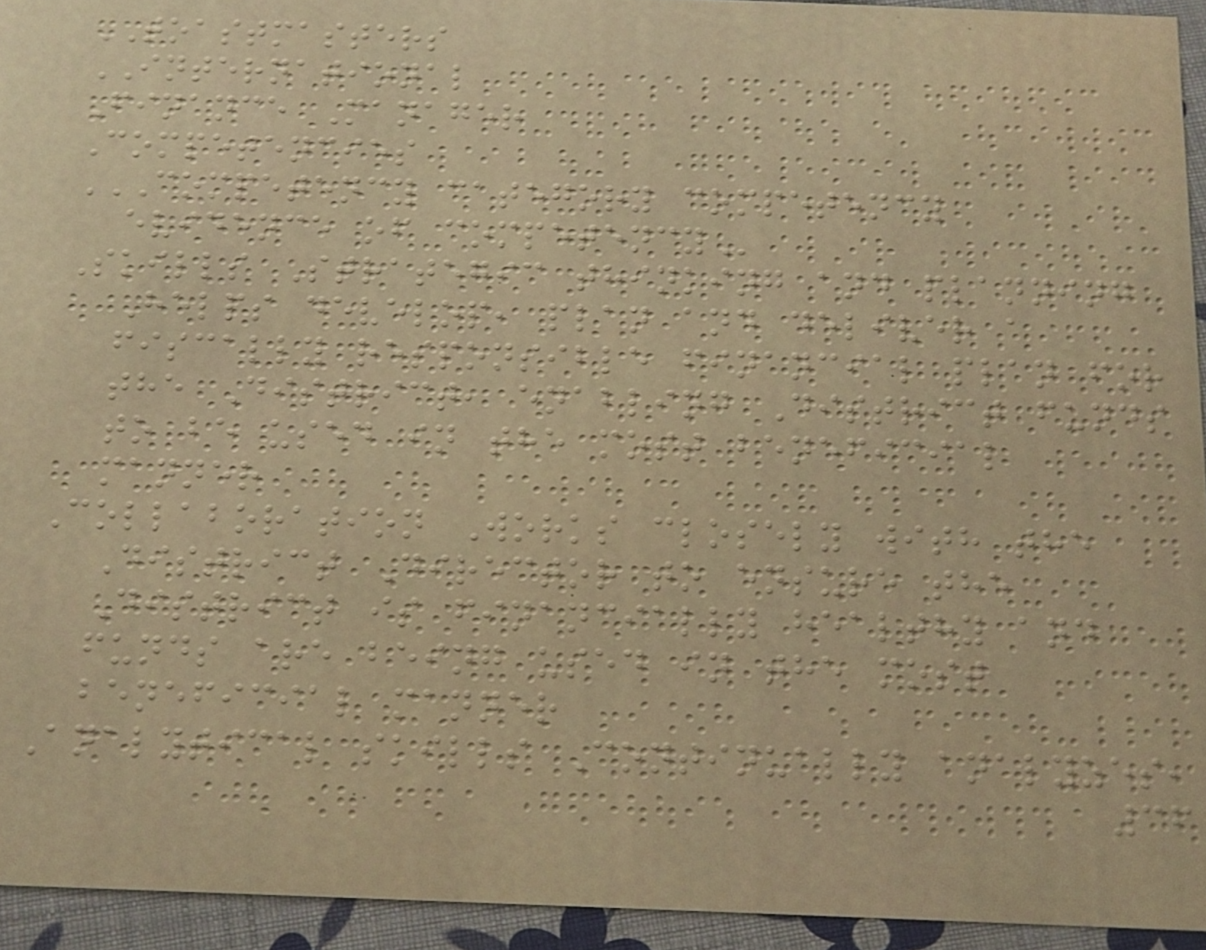TOASTMASTERS
INTERNATIONAL
Finance Manager
Competencies
COMPETENCY CATEGORY COMPETENCY
EVIDENCE OF COMPETENCY
Skills Strategic thinking and planning
Helps develop, plan and deliver a
fiscally responsible financial plan for
the District, enabling District funds
to be used in the most beneficial
manner
Collaboration Works closely with the
District Director to ensure the
District is financially healthy and
funds are being used in the most
beneficial manner
Analytical skills Continually analyzes,
36
